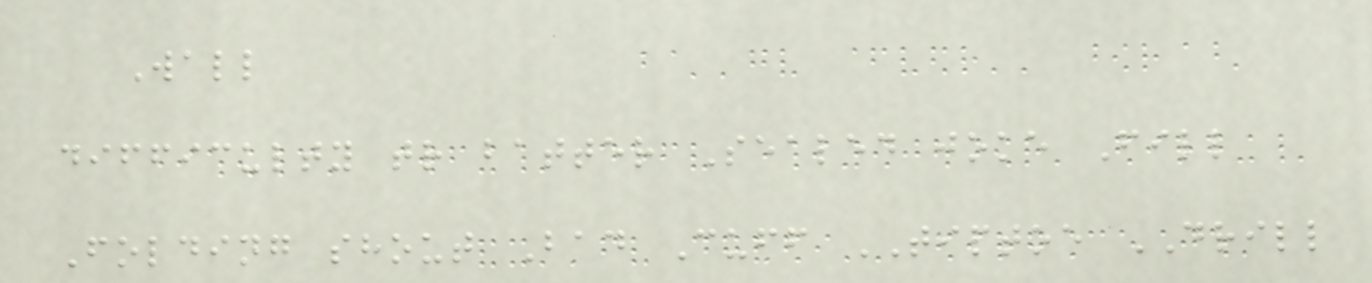Wall
difficulty tr batter Sealed joke Fill
Folding shout Bad Cuff TIPTOE DRILL
